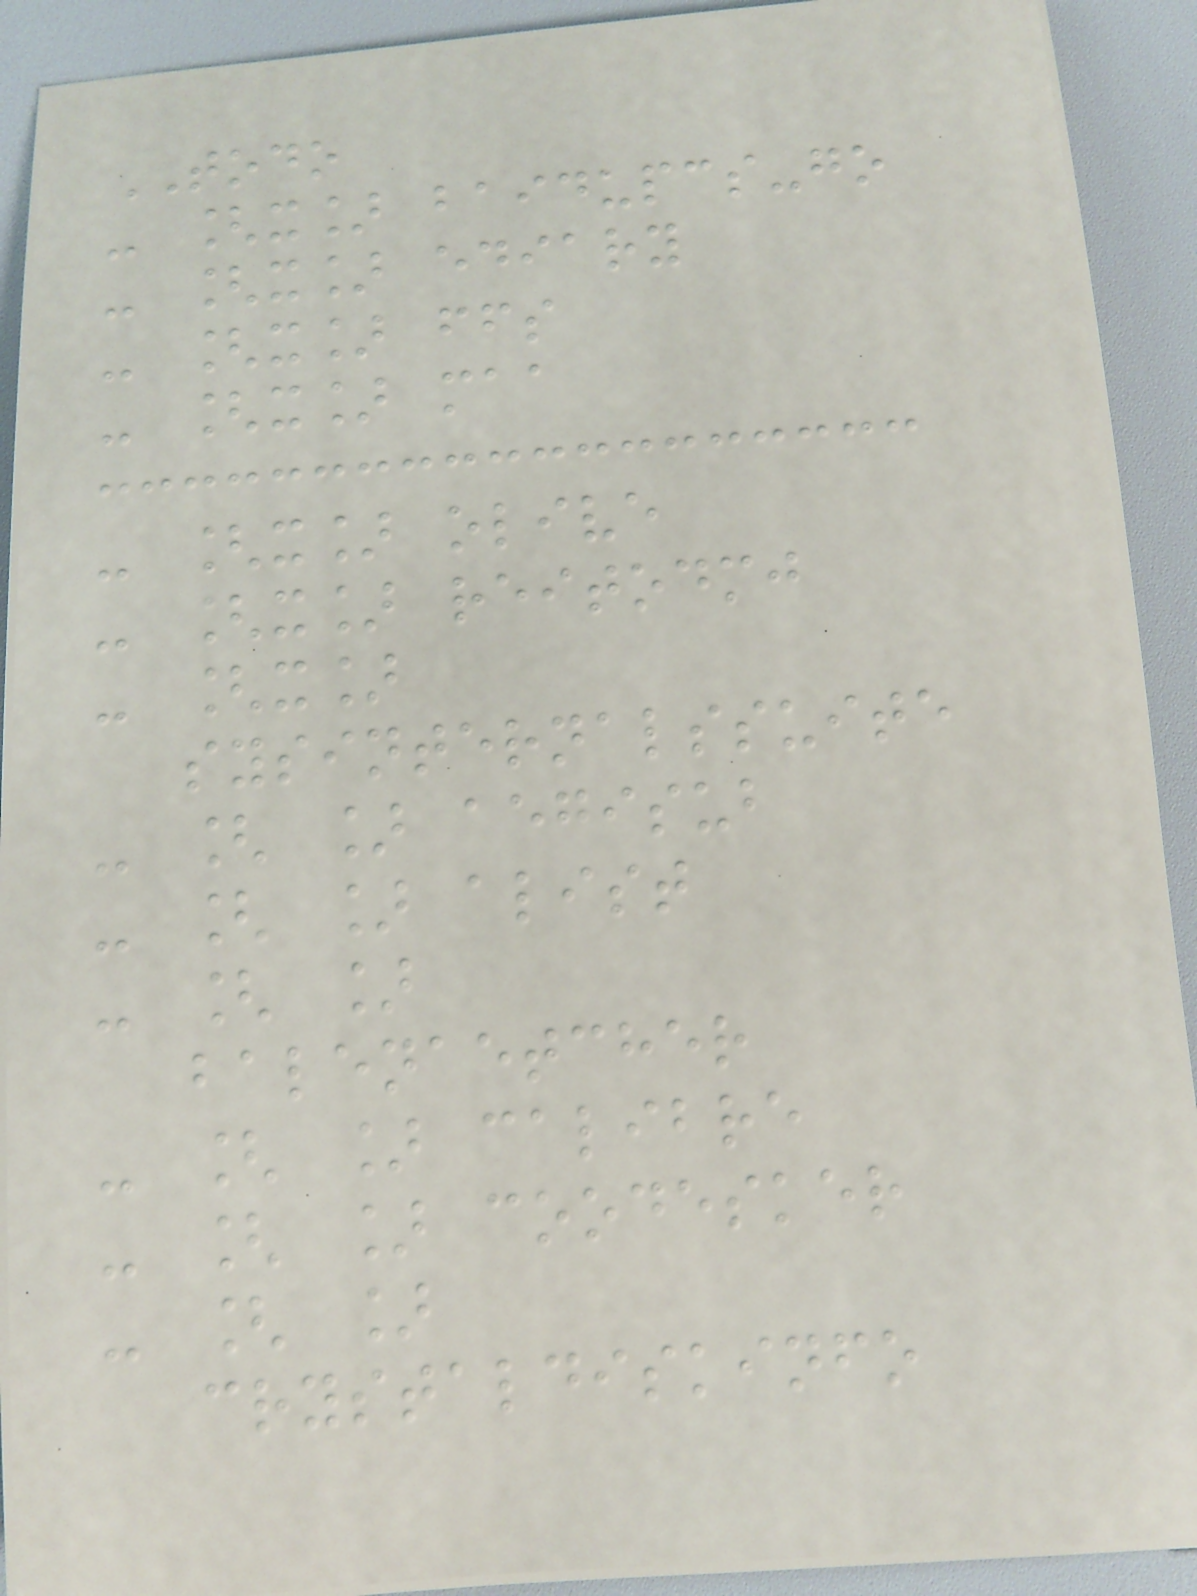TODO
- [x] baidupcs-go
- [x] ediary
- [x] ffs
- [x] maa
- [x] olive
- [x] reitodmj
- [x]
sysinternalssuite
- [ ] aegisub
- [ ] alist
- [ ]
balenaetcher
- [ ] calibre
- [ ] coodesker
- [ ]
crystaldiskinfo
